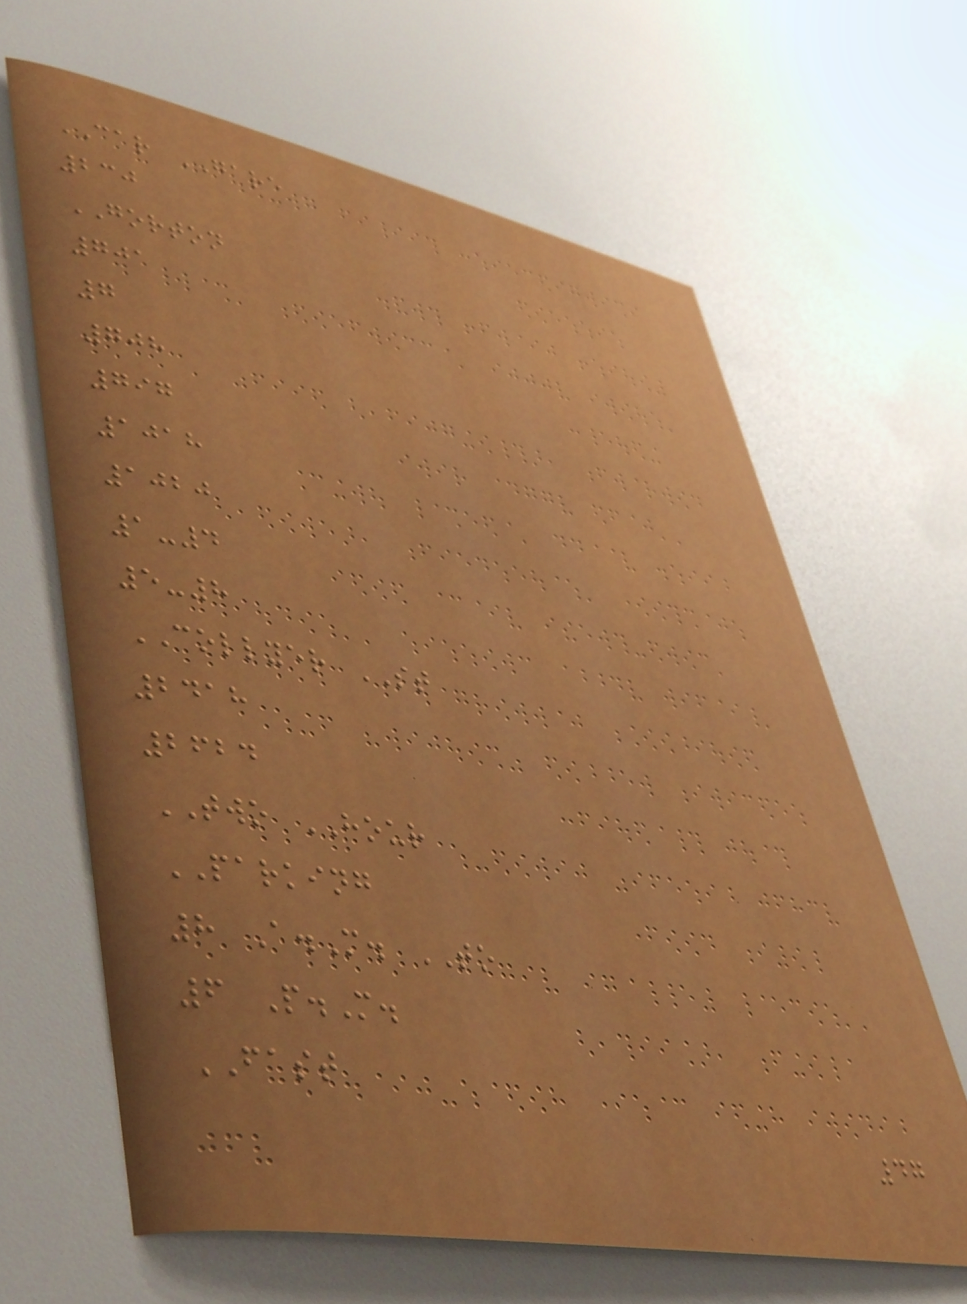CAR GARE
230
GORTON
701
7
708
797
1018
1020
1-4
5-8
COLLYER ST
2418
2624
TWO HOUR
PARKING
8 A.M. TO
6 P.M.
FAST
47
